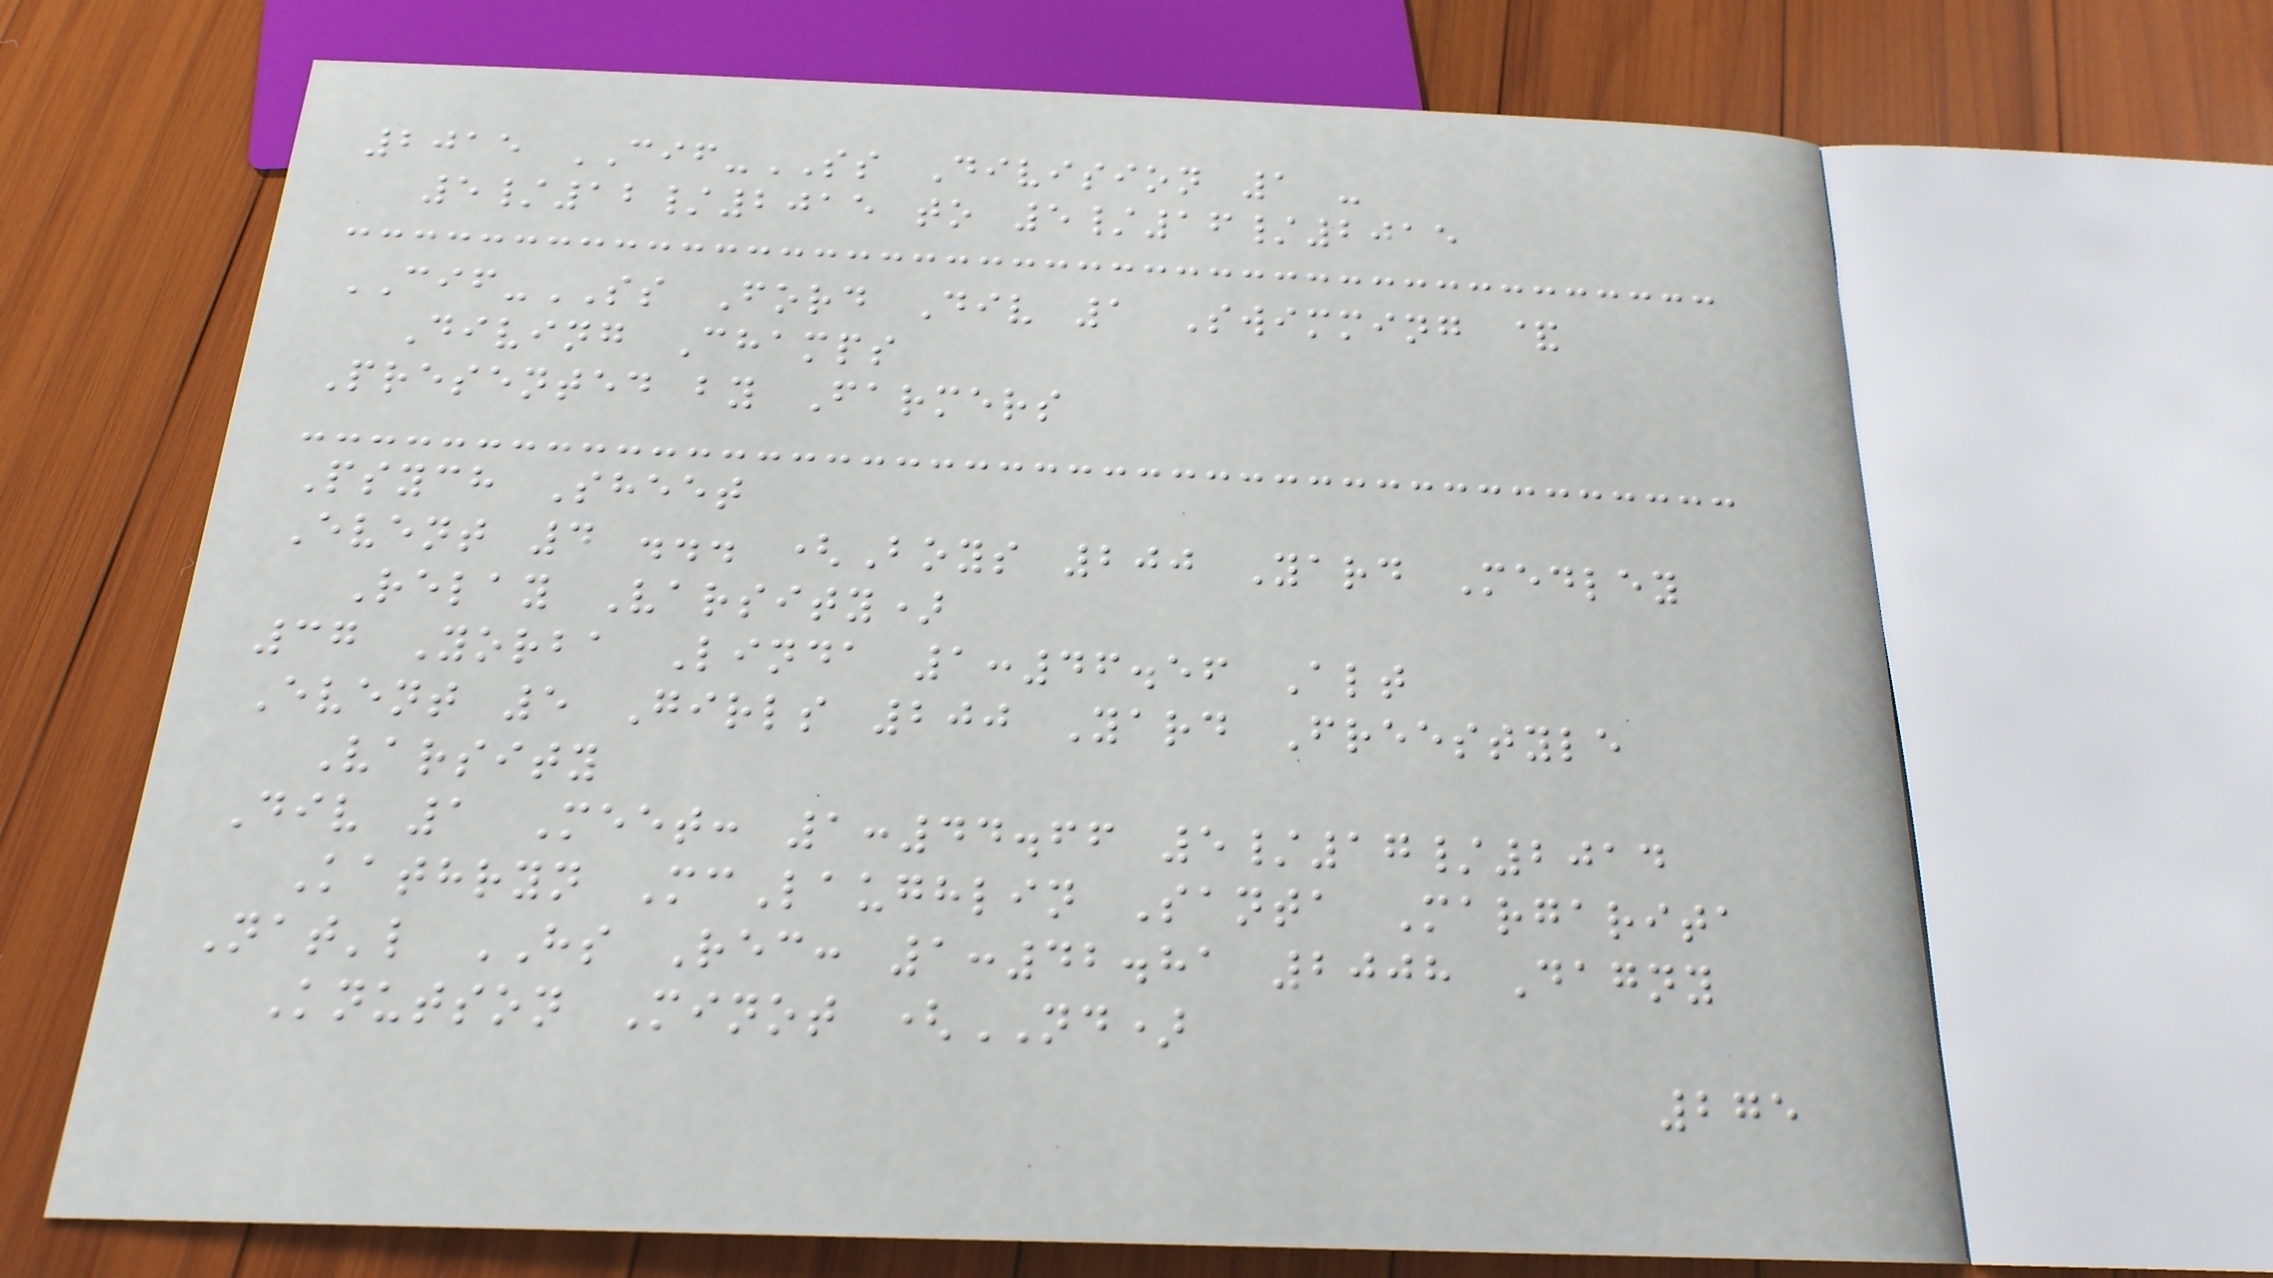2015 CIF-SS Division 1 -
5/12/2015 to 5/16/2015
CIF-SS Ford Div 1 Swimming &
Diving Champs
Presented by Farmers
Psych Sheet
Event 4 ... (Boys 200 Yard Medley
Relay Varsity)
37 Yorba Linda 1:46.56 Alt
Event 5 Girls 200 Yard Freestyle
Varsity
Div 1 Meet: 1:44.66 5/17/2014
Kathryn McLaughlin Santa Margarita
Nat'l HS Rec: 1:42.81 2008 Dagny
Knutson Minot (ND)
275
